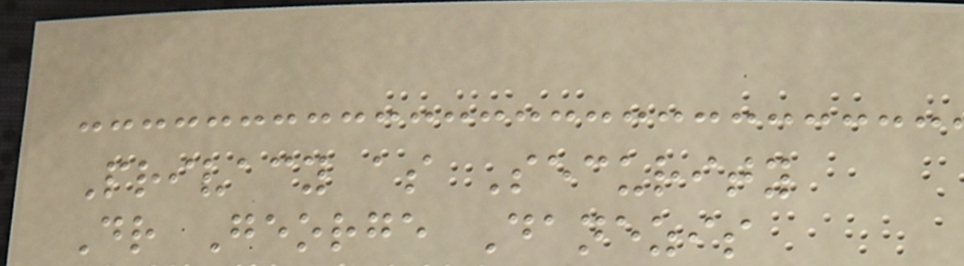Privacy as Security
Dr George Danezis
